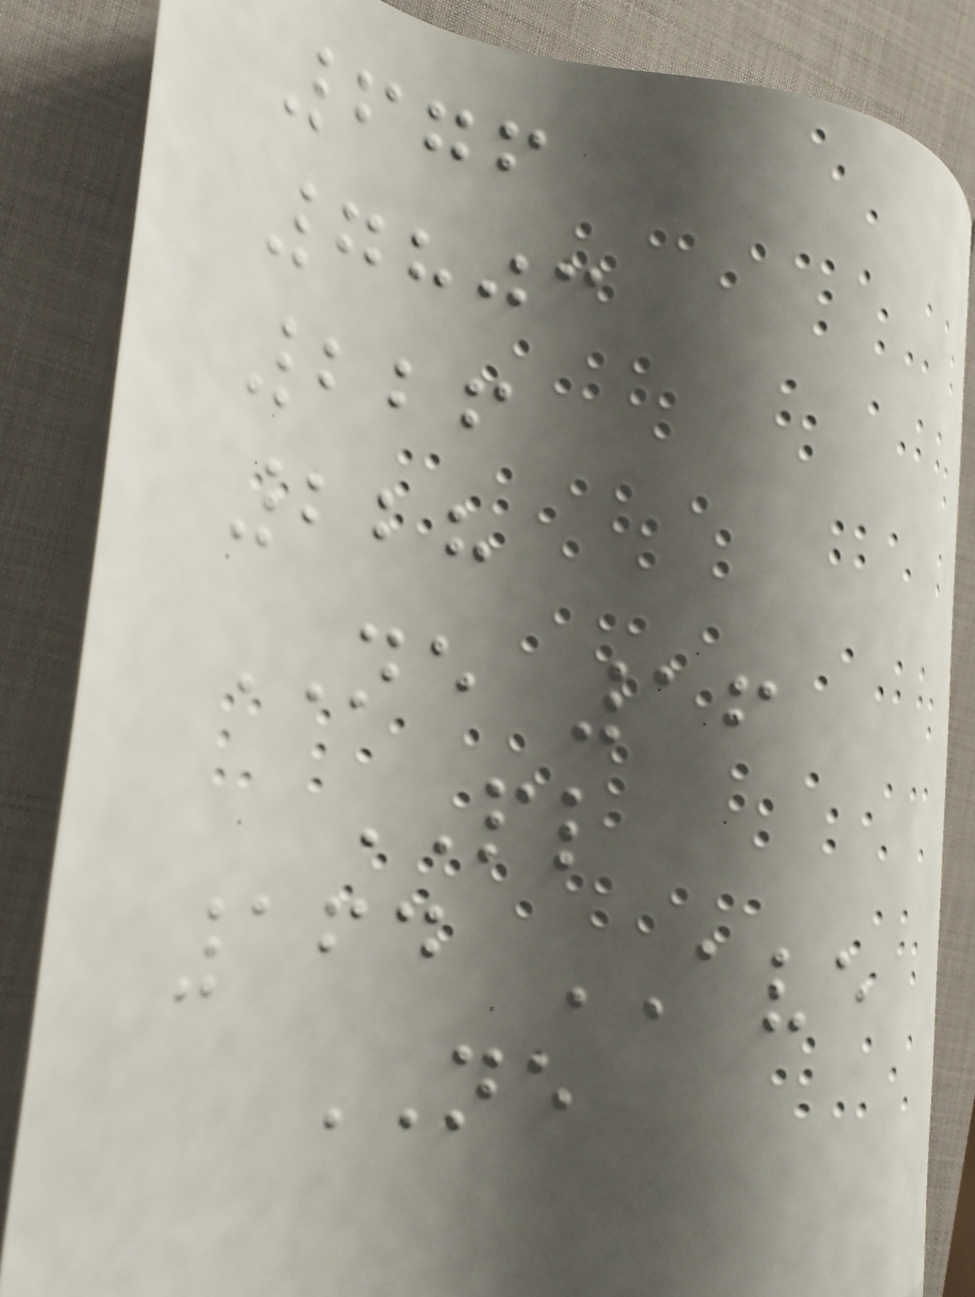676
7803
226
228
NE 16
PL
164 AVE
NE
